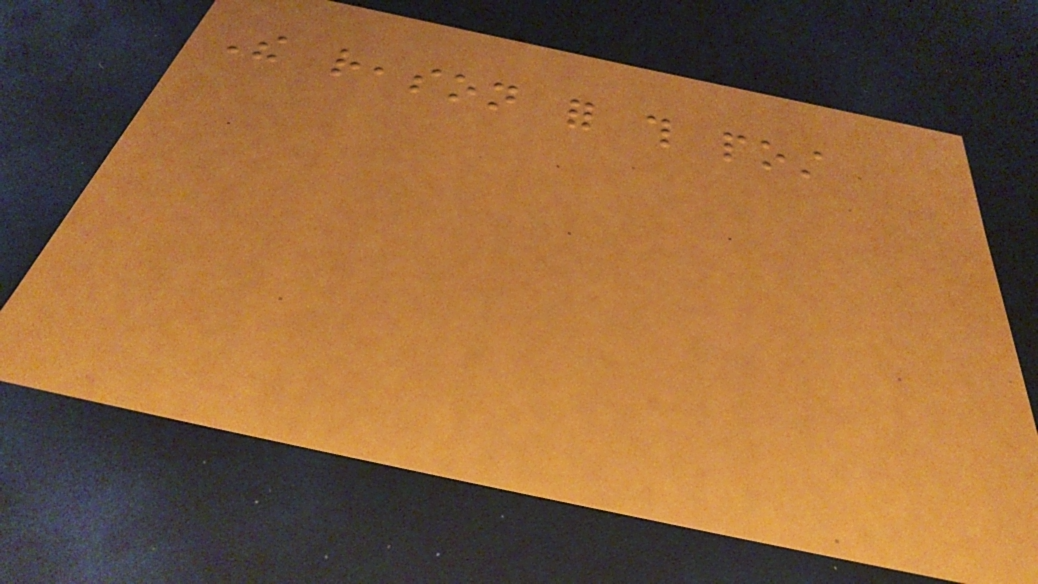The reason for this post
